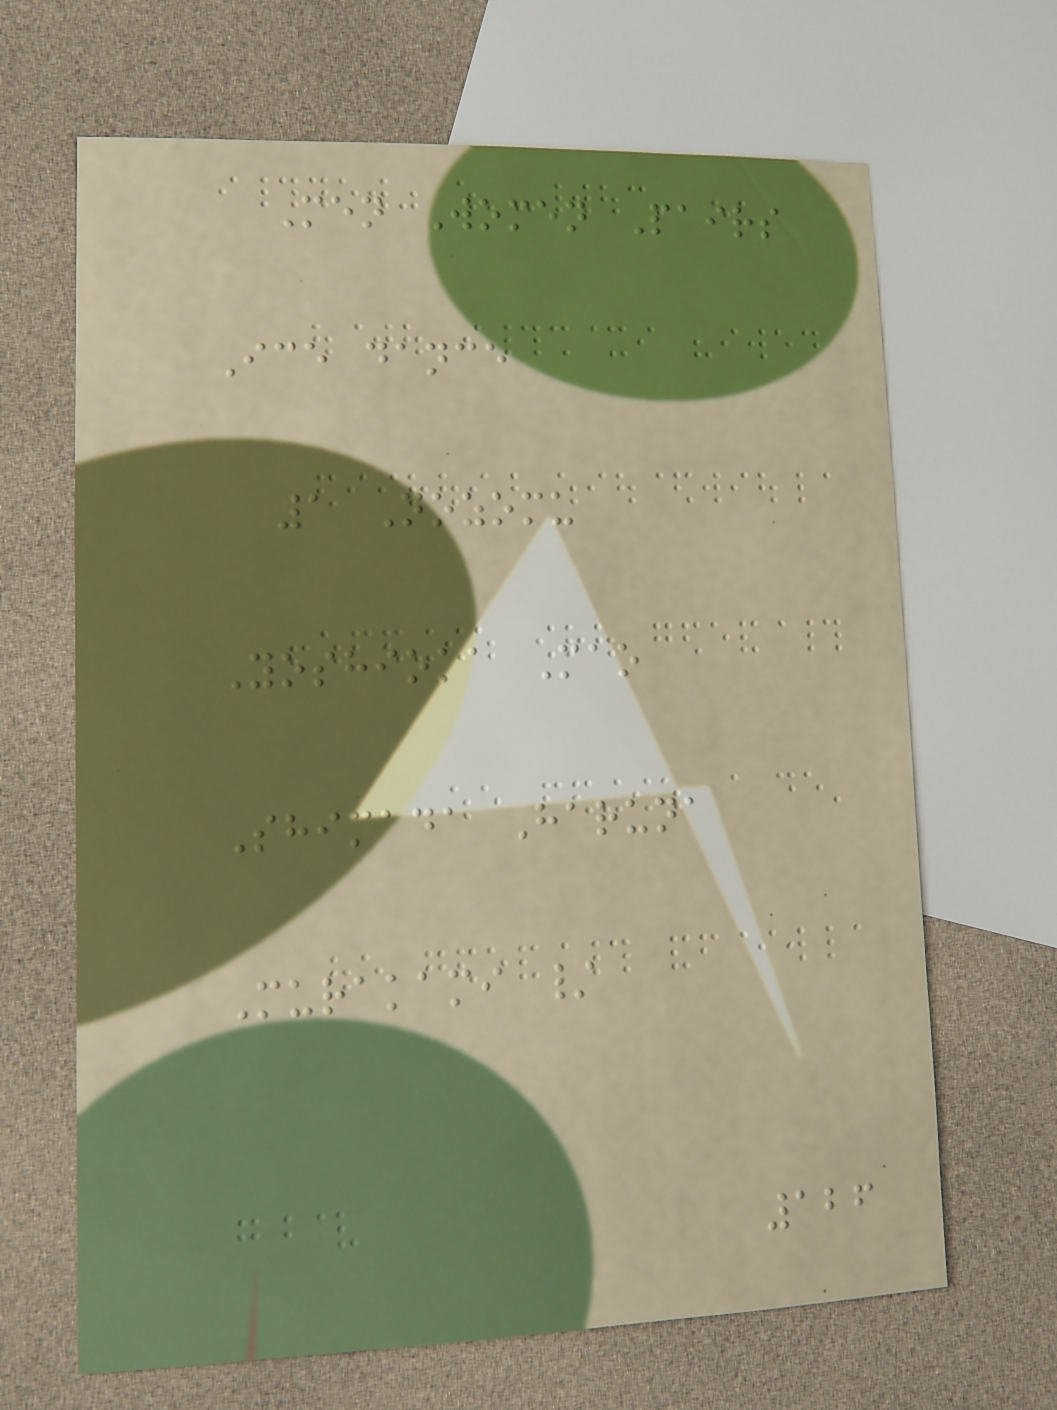Men Women Pairs
Ice dance
1 Nozomu
Yoshioka Mao
Shimada Haruna
Murakami /
126
